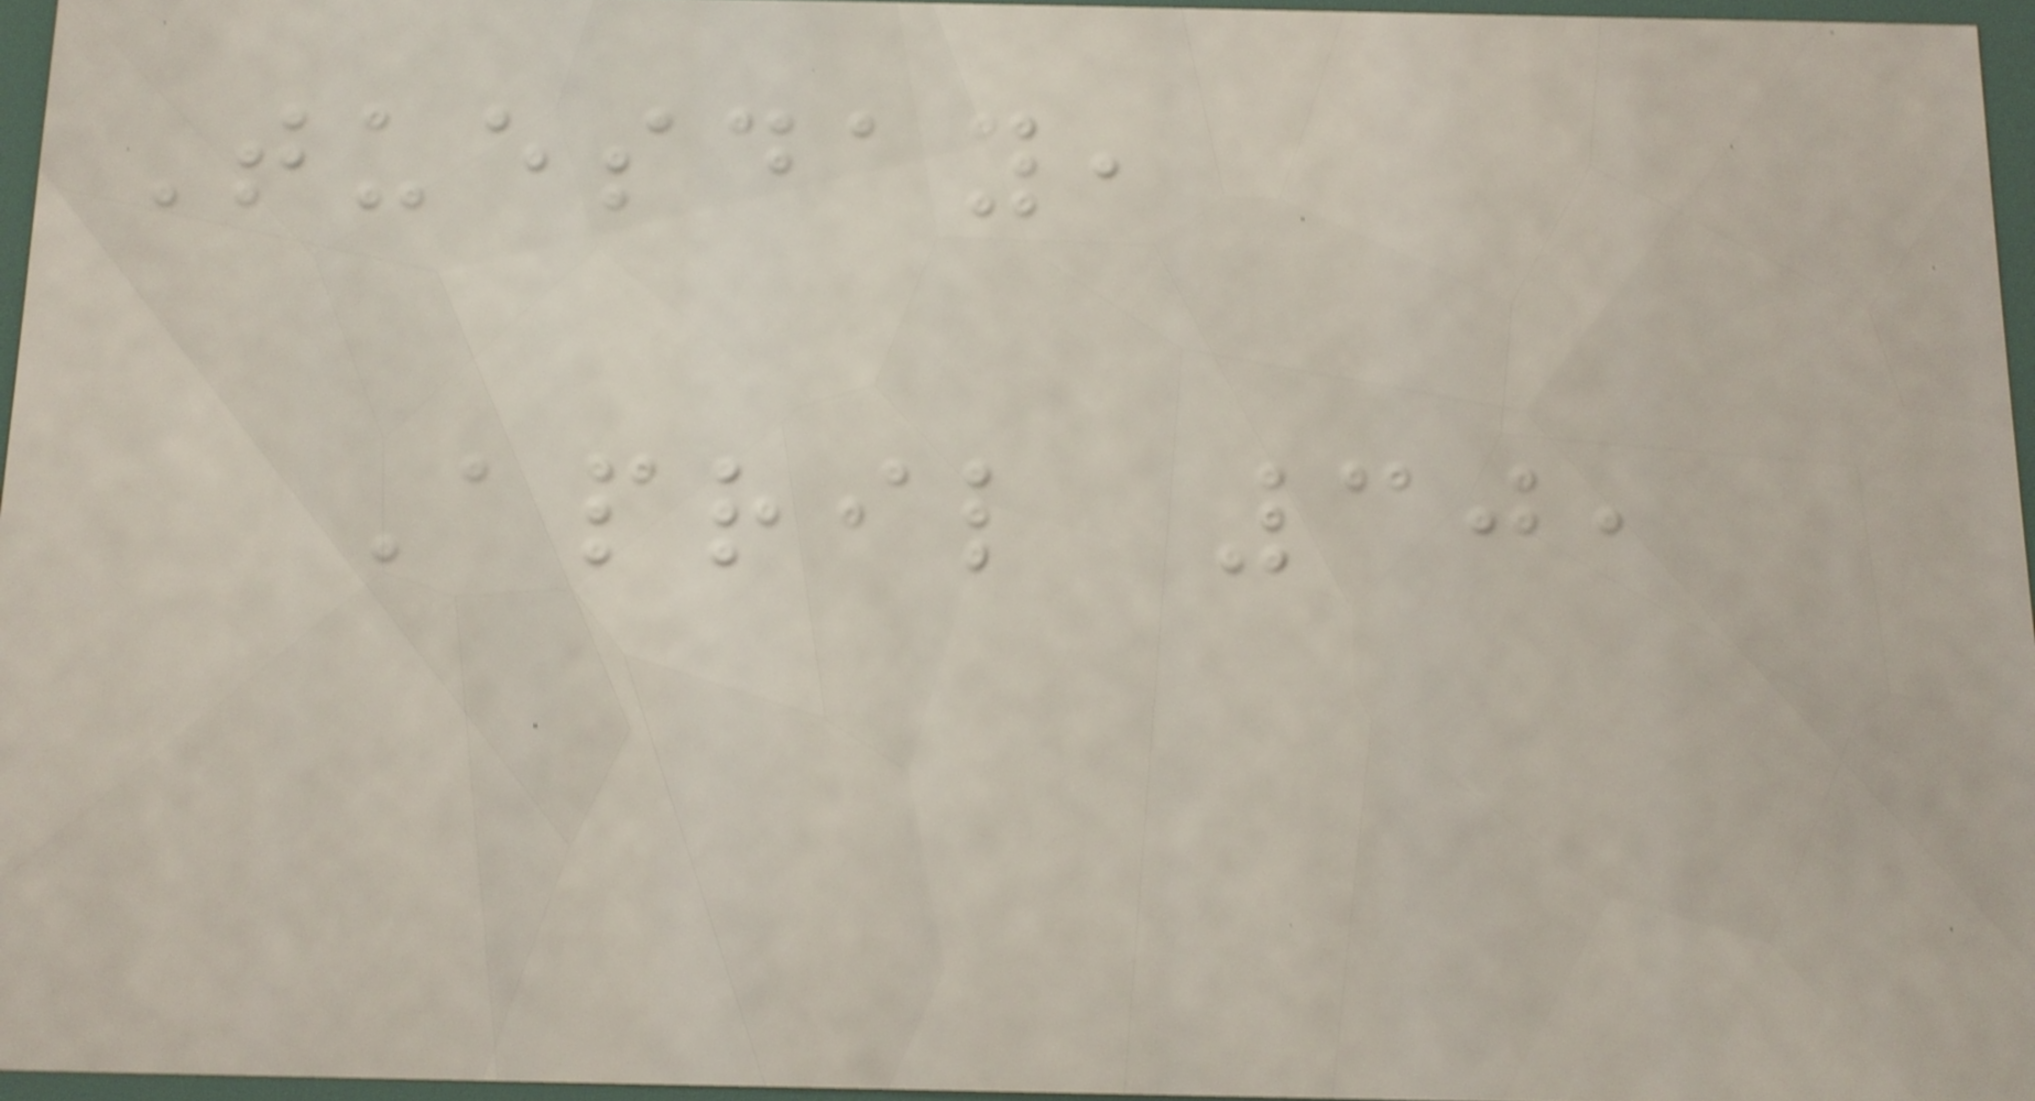Tuesday,
April 30,
